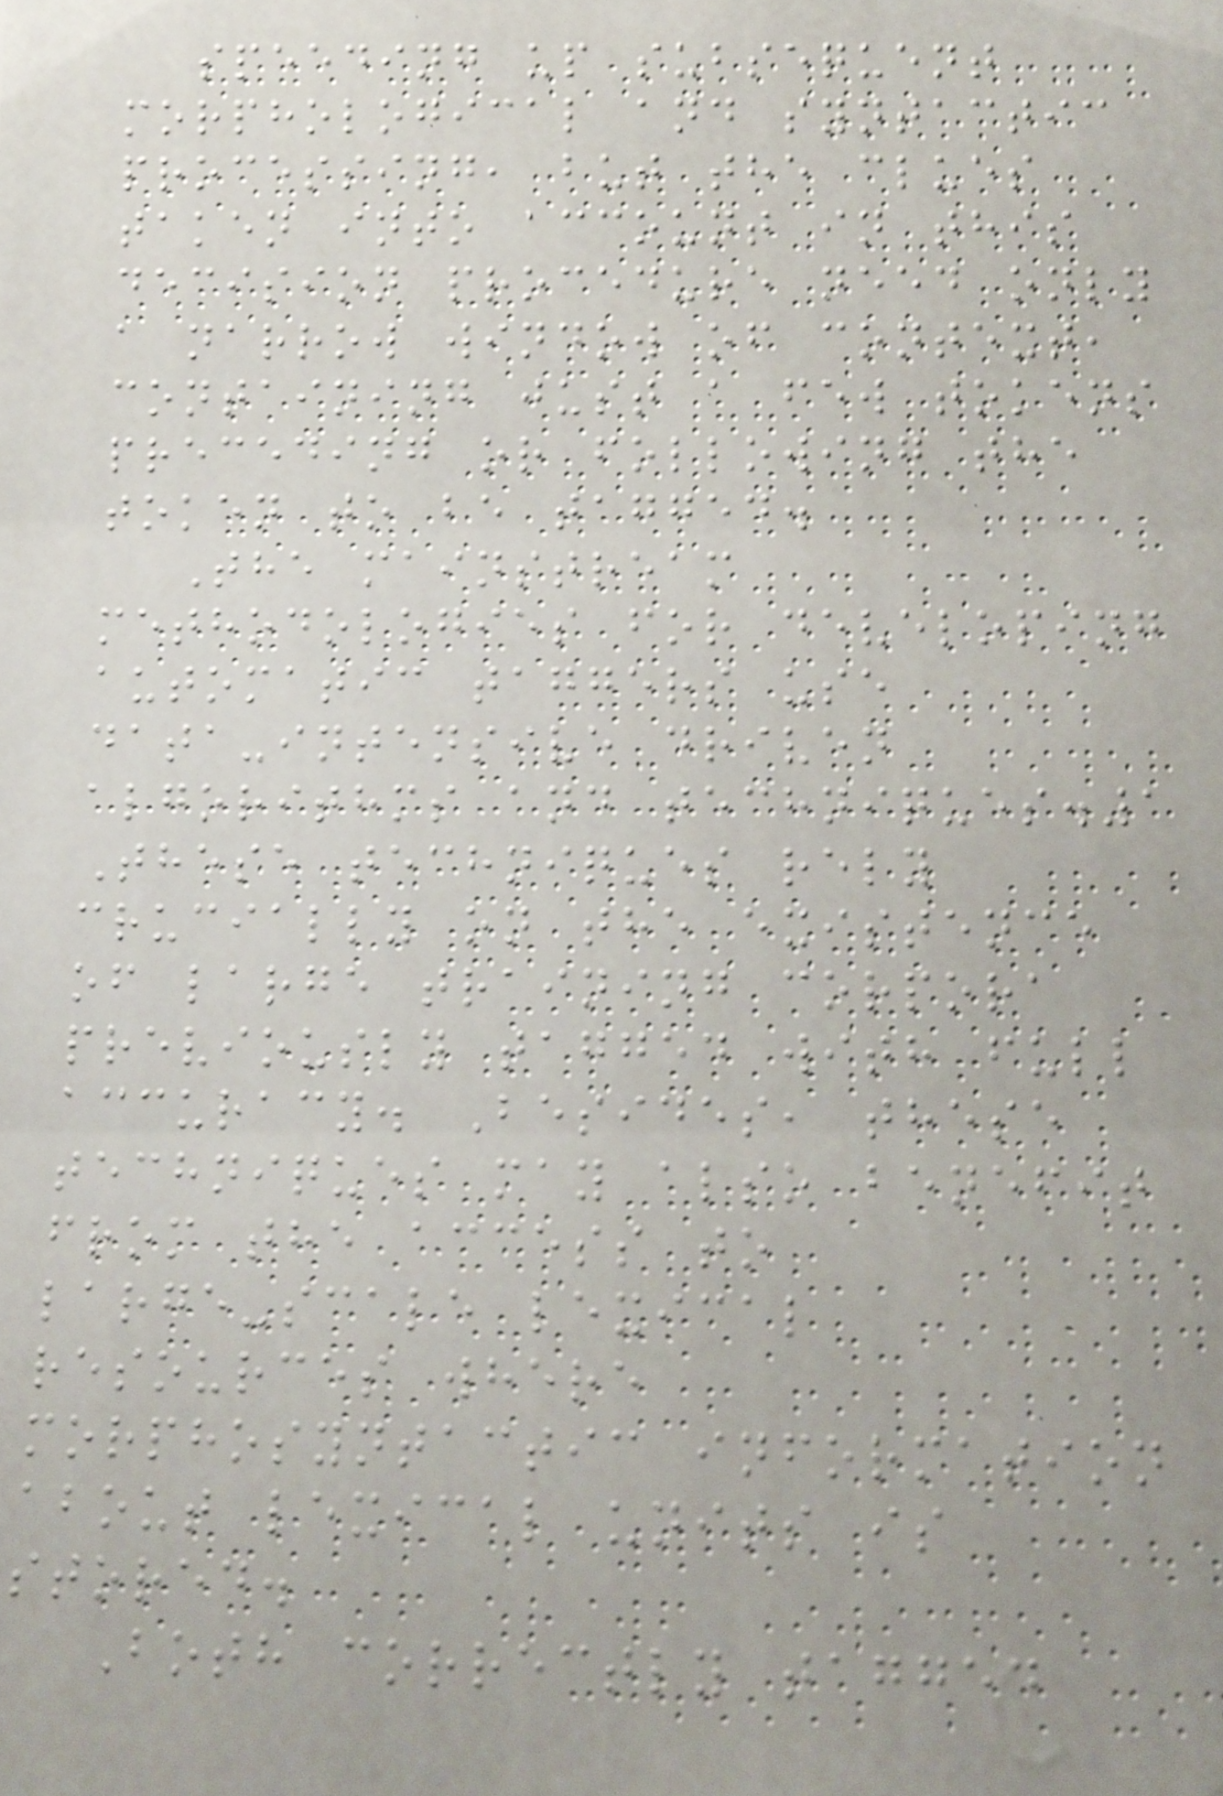speeding up subsequent
morphological and syntactic
processing, but the clues
taken into account in this
decision procedure need only
a narrow window of context,
containing just a few tokens
preceding or following the
token to be tagged.
The mainstream
methodologies for developing
automatic taggers use
data-intensive driven
algorithms and techniques.1
These techniques rely
crucially on the existence
of large training corpora
previously tagged with full
accuracy. Besides, these
techniques may also benefit
from the access to
large-scale lexical
resources where
morphosyntactic information
about lexical units is
stored.
Both correctly tagged
